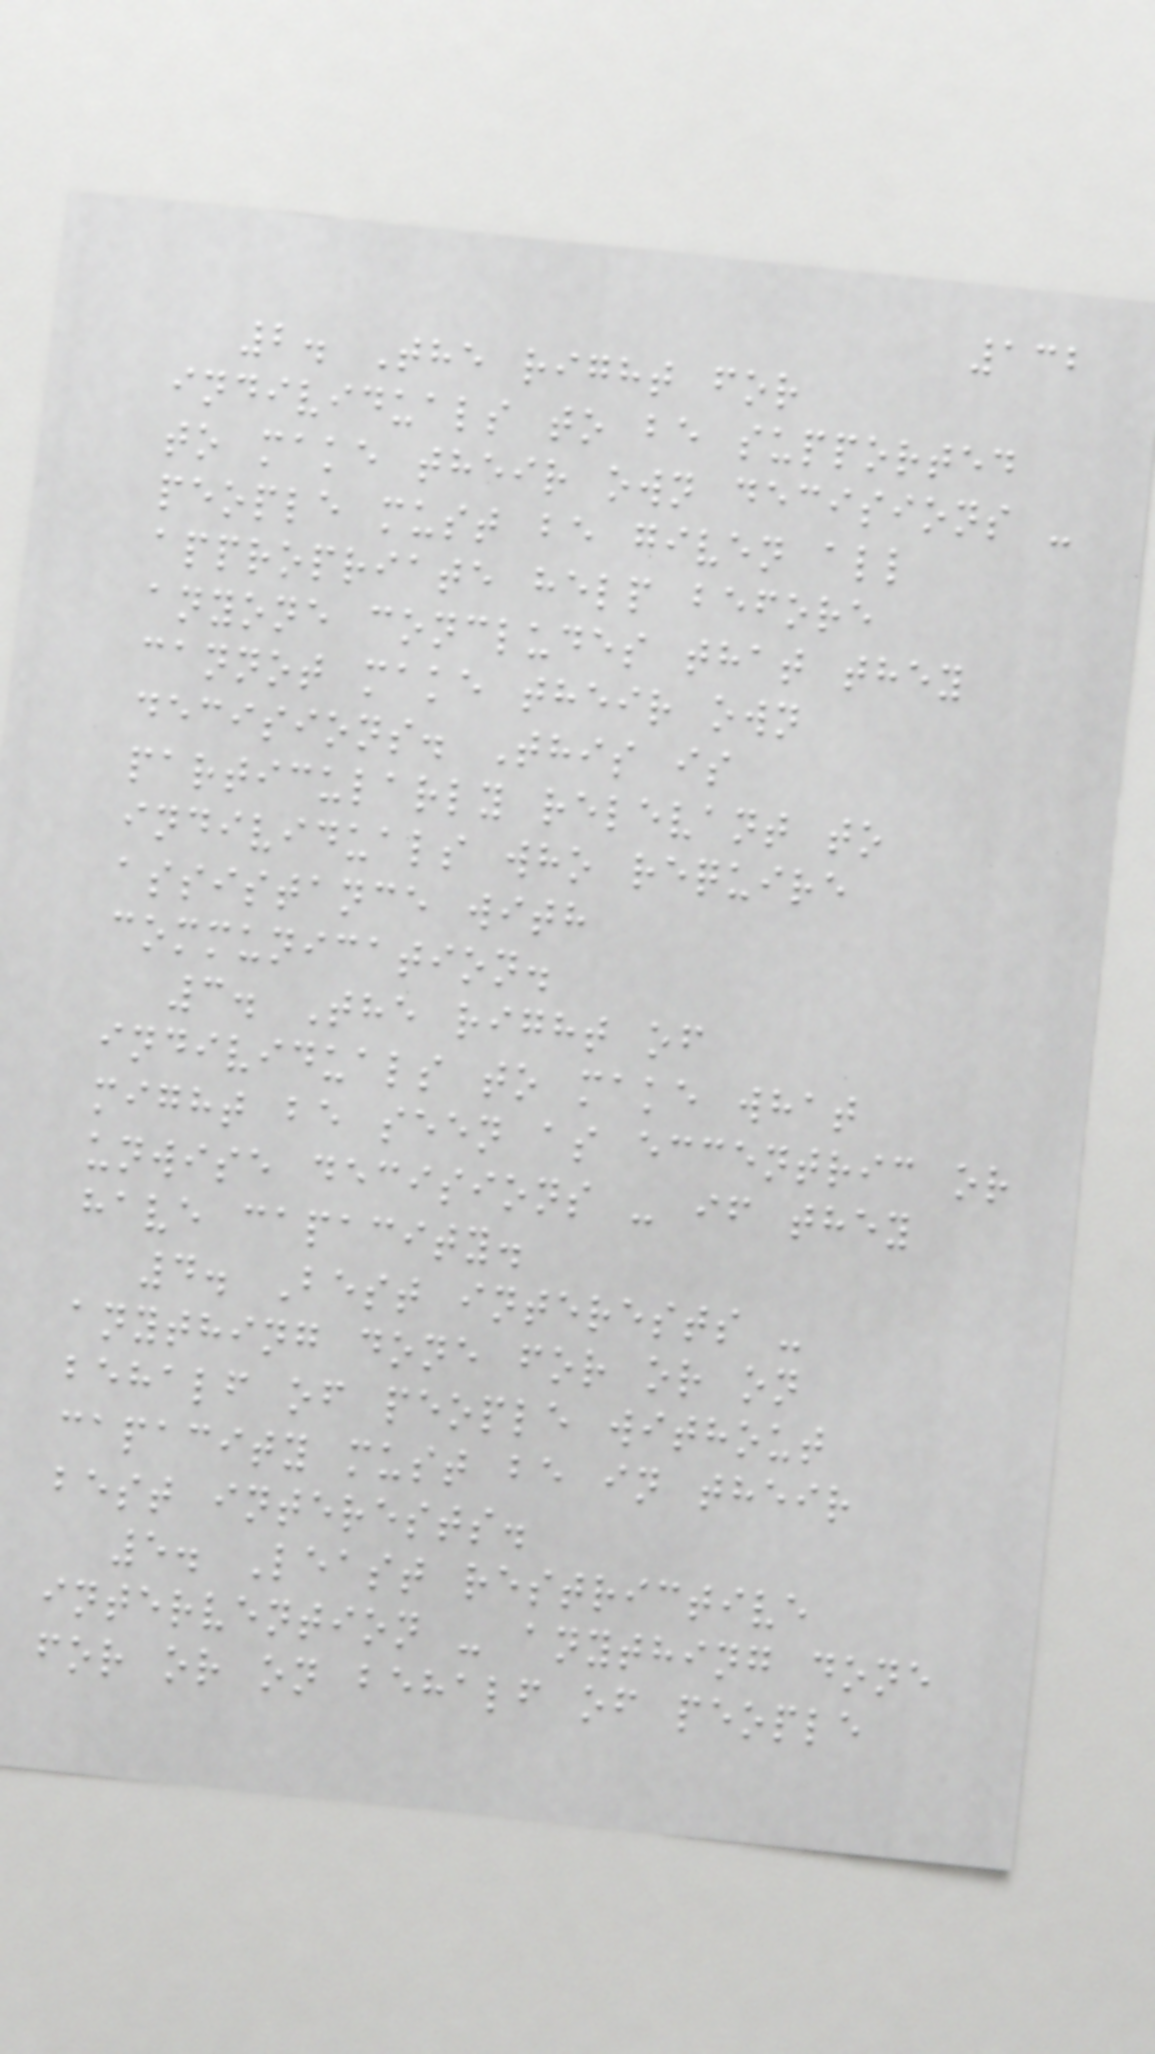132
2. The right for
individuals to be supported
to make their own decisions -
people must be given all
appropriate help before
anyone concludes that they
cannot make their own
decisions. This is
particularly relevant to
individuals who require
assistance with
communication.
3. The right of
individuals to make what
might be seen as eccentric or
unwise decisions - if they
have capacity.
4. Best interests -
anything done for or on
behalf of people without
capacity must be in their
best interests.
5. Least restrictive
intervention - anything done
for or on behalf of people
